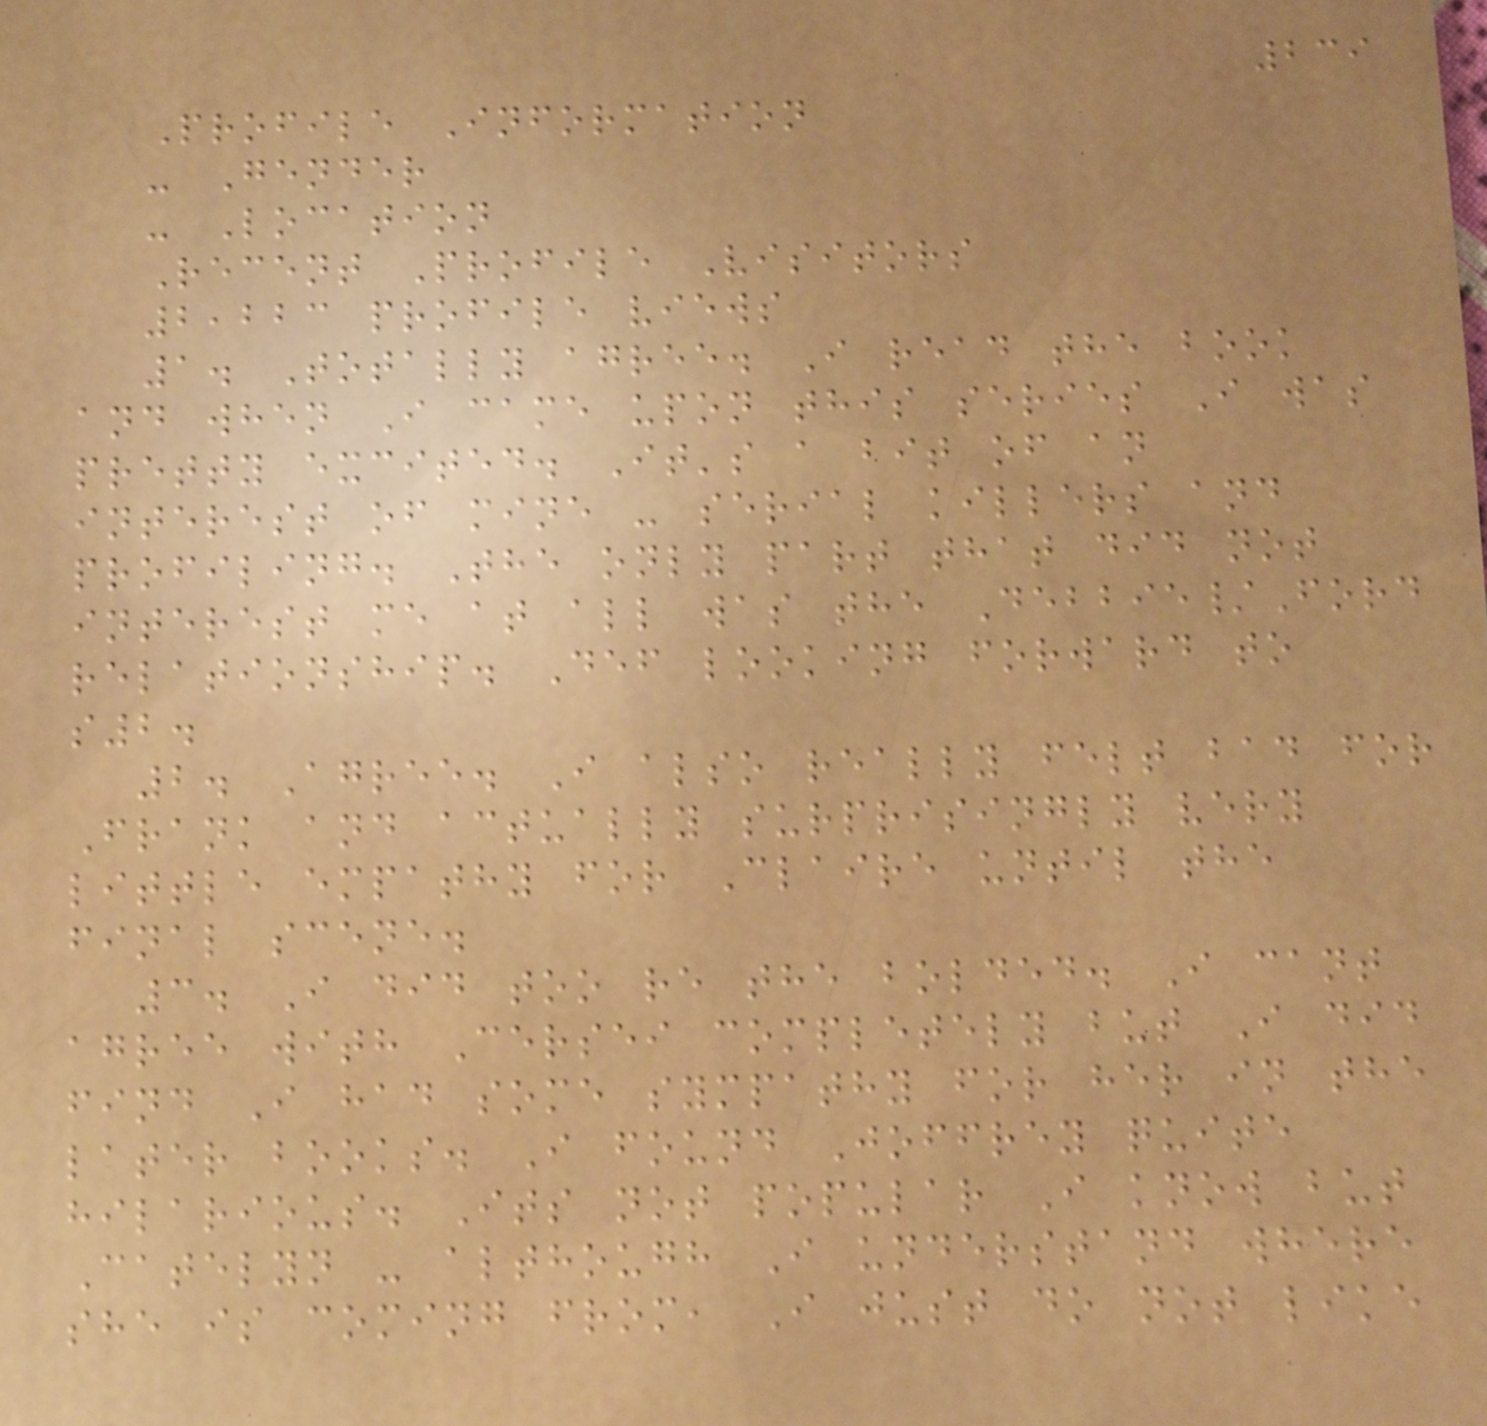239
Profile Information
- Gender
- Location
Recent Profile Visitors
2,223 profile views
1. Totally agree. I read the book
and when I came upon this series I was
pretty excited. It's a bit of an
interest of mine - serial killers and
profiling. The only part that did not
interest me at all was the Debbie/Ford
relationship. Def looking forward to
s2.
2. Agree. I also really felt bad for
Frank and actually surprisingly very
little empathy for Claire until the
final scene.
3. I did too re the bolded. I cant
agree with Cersei completely but I did
find I had some sympathy for her in the
later books. I found Joffrey quite
hilarious. Its not popular I know but
Catelyn - although I understand where
she is coming from, I just do not like
